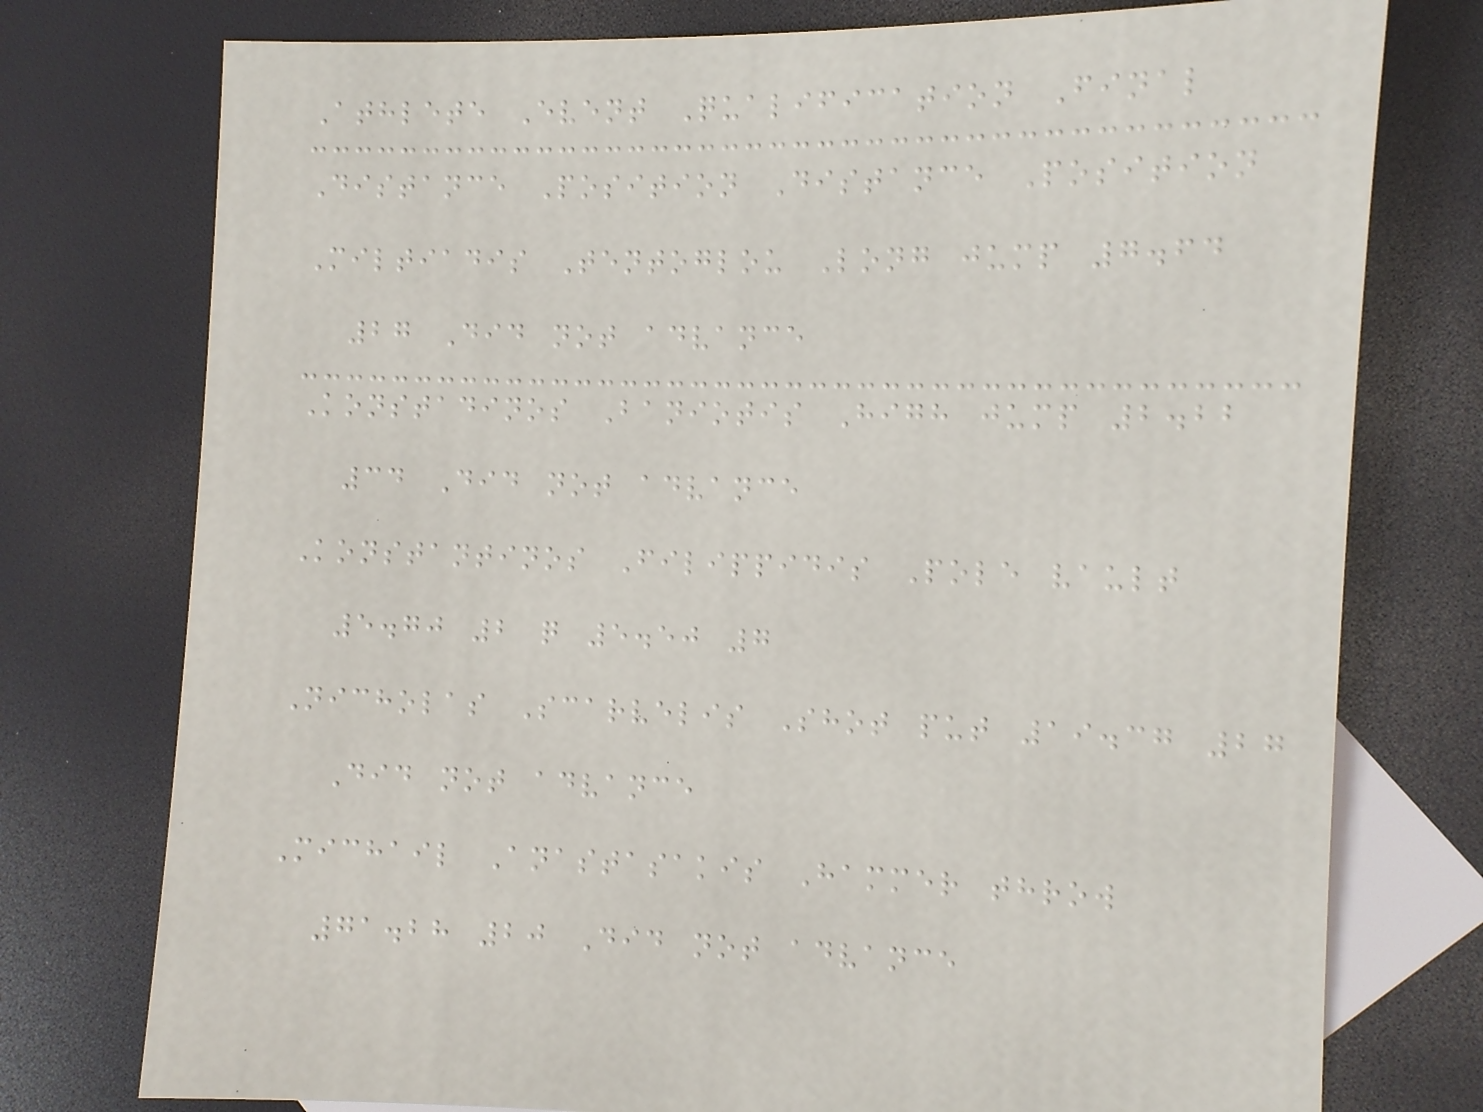Athlete Event Qualification Final
Distance Position Distance Position
Miltiadis Tentoglou Long jump 7.64
27 Did not advance
Konstadinos Baniotis High jump 2.22
34 Did not advance
Konstantinos Filippidis Pole vault
5.70 2 q 5.50 7
Nicholas Scarvelis Shot put 19.37 27
Did not advance
Michail Anastasakis Hammer throw
71.28 20 Did not advance
